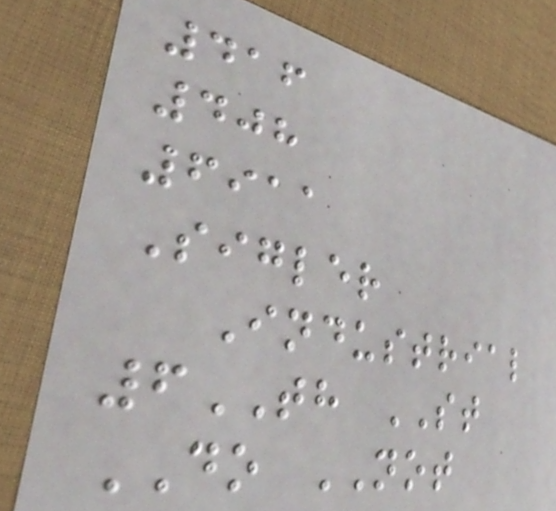416
408
6911
Sigler
Industrial
6TH ST
DO NOT
